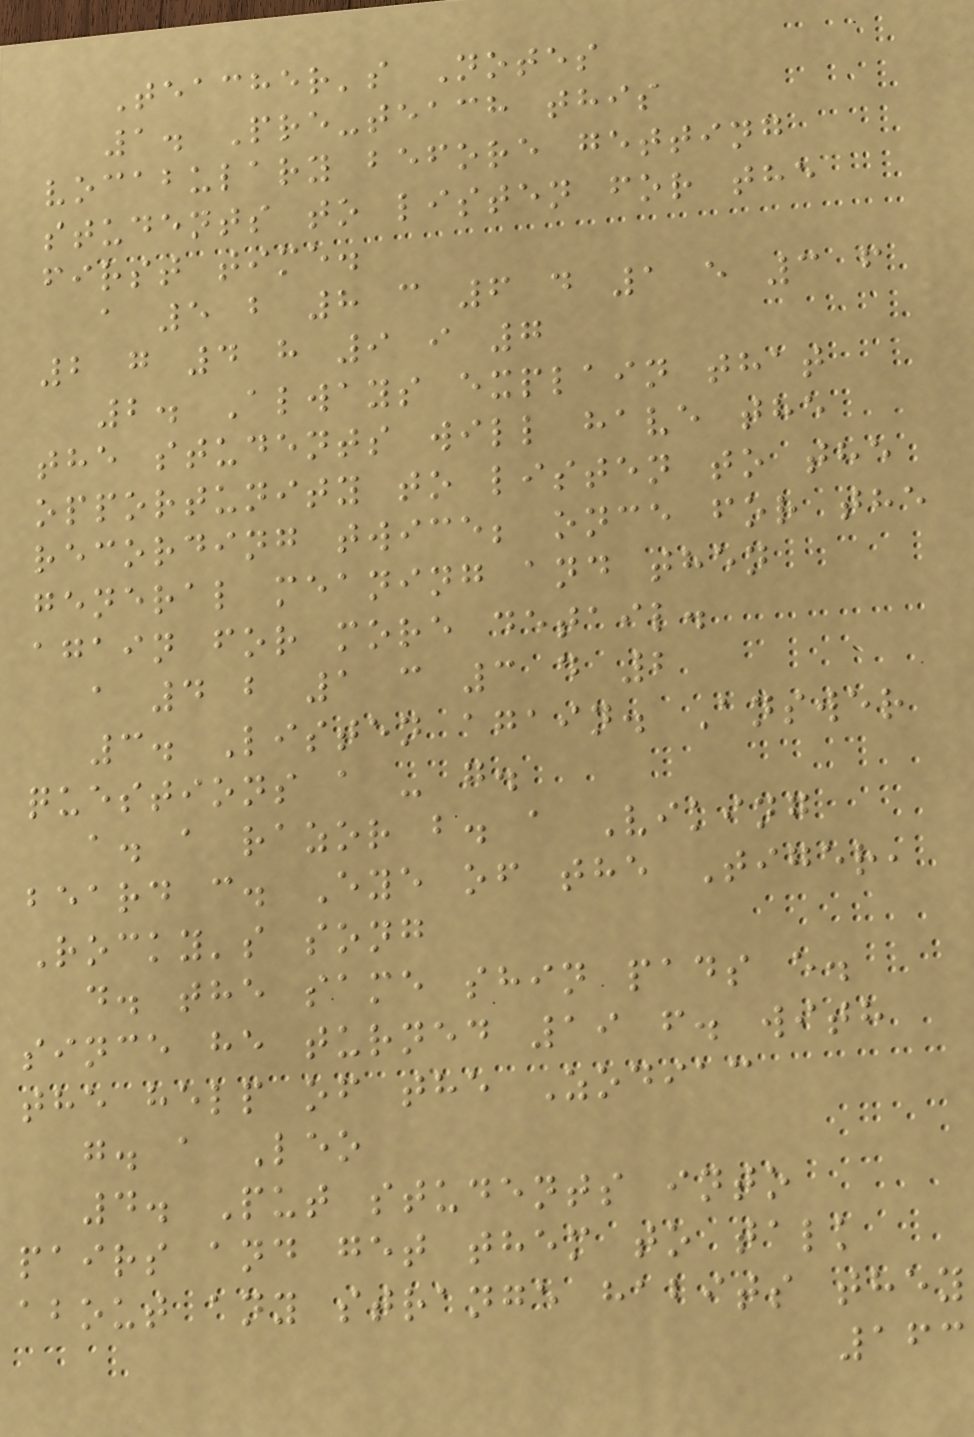Teacher's Notes
1. Pre-teach this
vocabulary before getting
students to listen for the
first time.
a 5 b 8 c 6 d 1 e 3 f
2 g 4 h 9 i 7
2. Always explain that
the students will have the
opportunity to listen to the
recording twice; once for the
general meaning and then
again for more detail.
a 4 b 1 c 3 d 2
3. Listen again. Answer
questions a - g.
a. a razor b. a Viking
beard c. Eye of the Tiger,
Rocky's song
d. the same shin pads e.
since he turned 19 f. with
the help of the Zodiac
g. a Leo
4. Put students into
pairs and get them to talk
about any strange habits they
163
